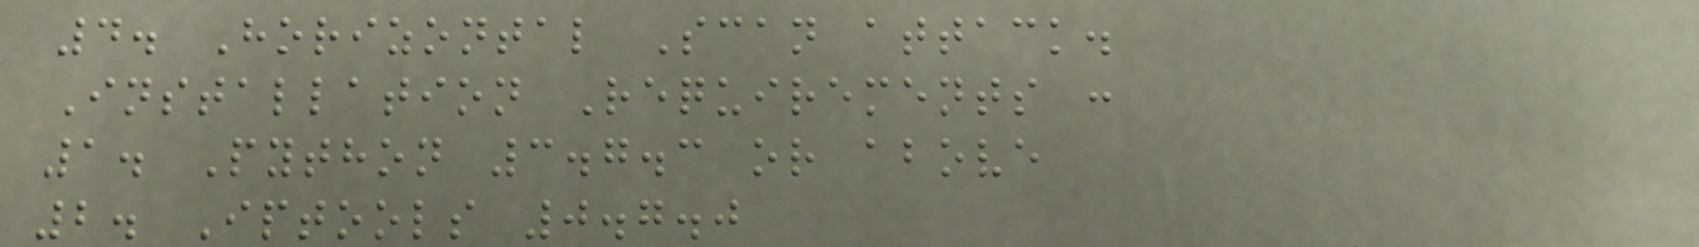4. Horizontal Scan attack.
Installation Requirements :
1. Python 3.7.3 or above
2. Iptools 0.7.0
